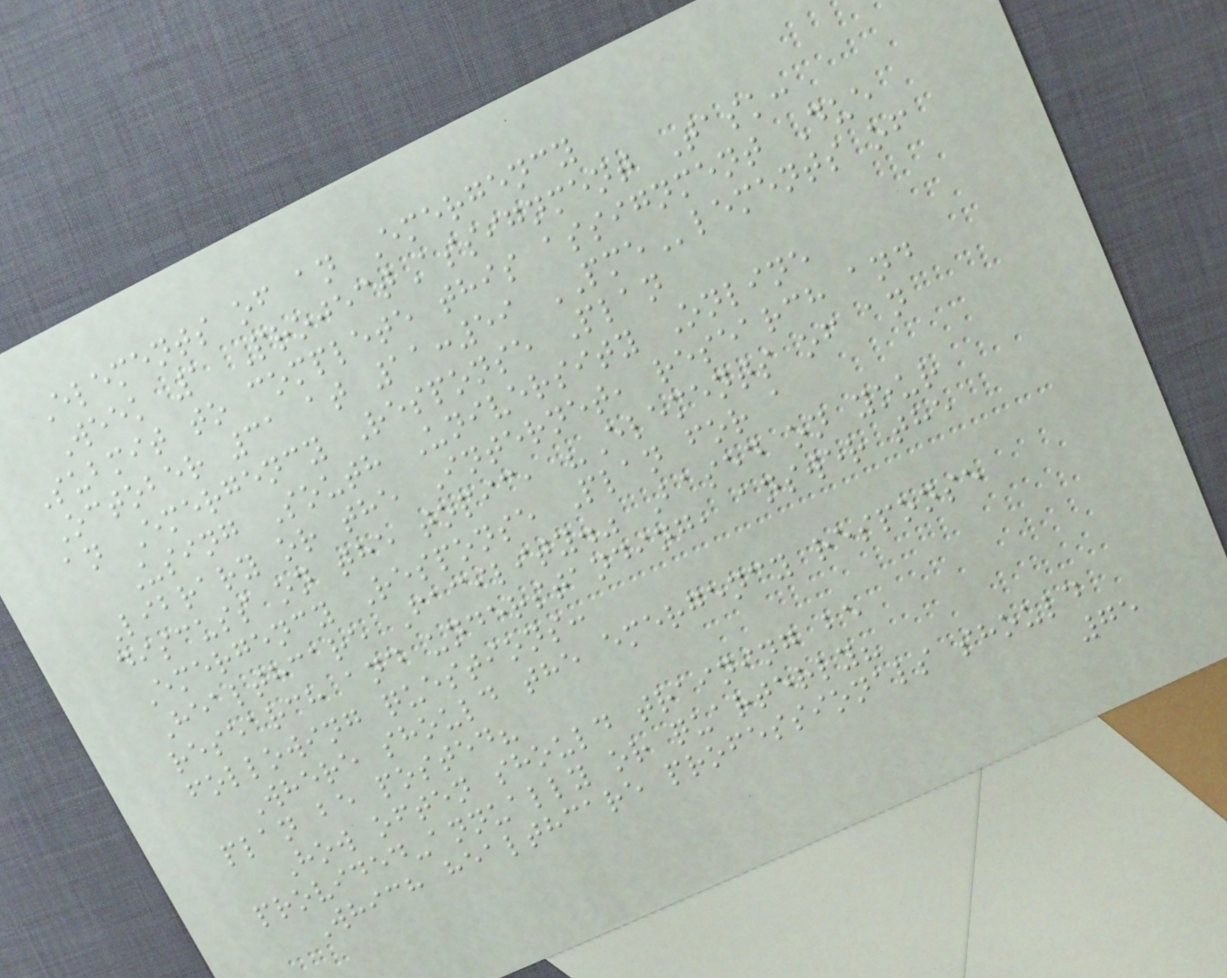Elements of an Emergency
Week 1 ProjectAssignment Task:
Submit to complete this assignment Due
October 31 at 11:59 PMElements of
an Emergency Response Plan
Using South University Online
Library or the Internet, research and
discuss on the topic, "Elements of an
Emergency Response Plan for a
Healthcare Facility." Based on your
research and understanding, answer the
following questions:
Where should the emergency response
plan be posted?
How often should training be
provided-annually or quarterly?
Which healthcare professionals should
75
